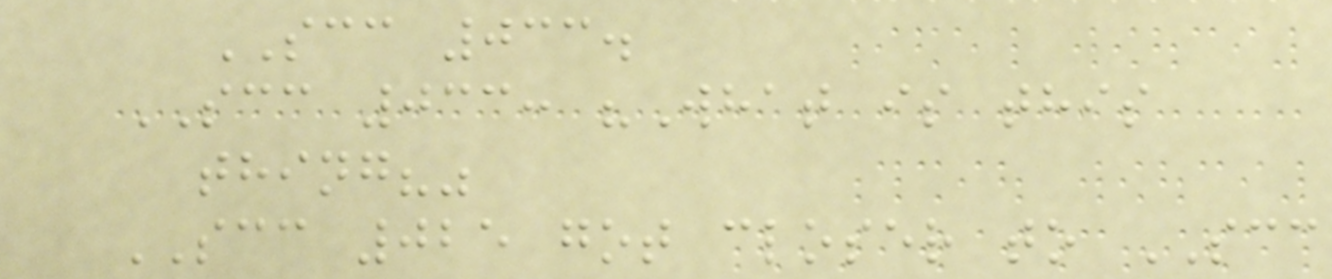SCC 033.
SCC 033: "What is this
thing?"
SCC 025 got closer to SCC
